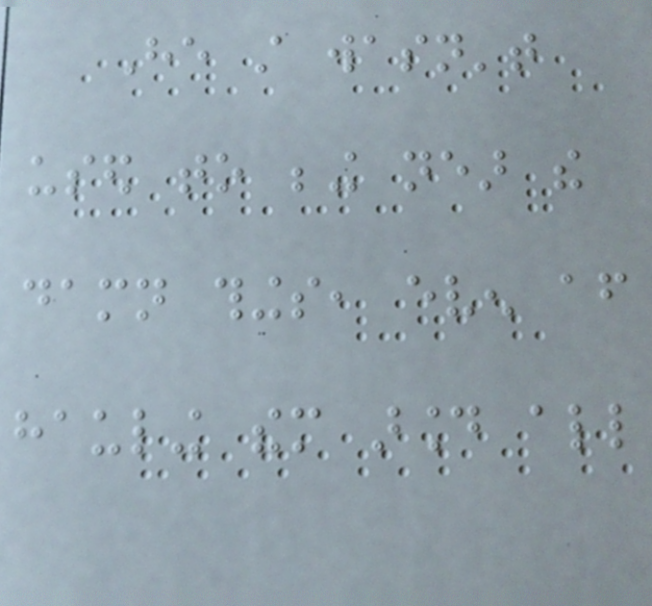He still wasn't
used to being near the
damn things, even after
hauling them around all
